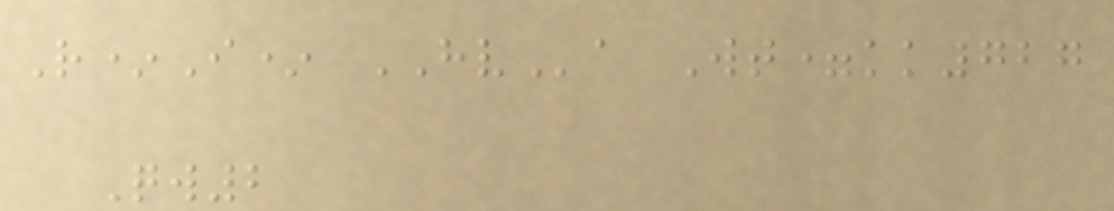R*I* HVa Wt=kk727
Qw2
